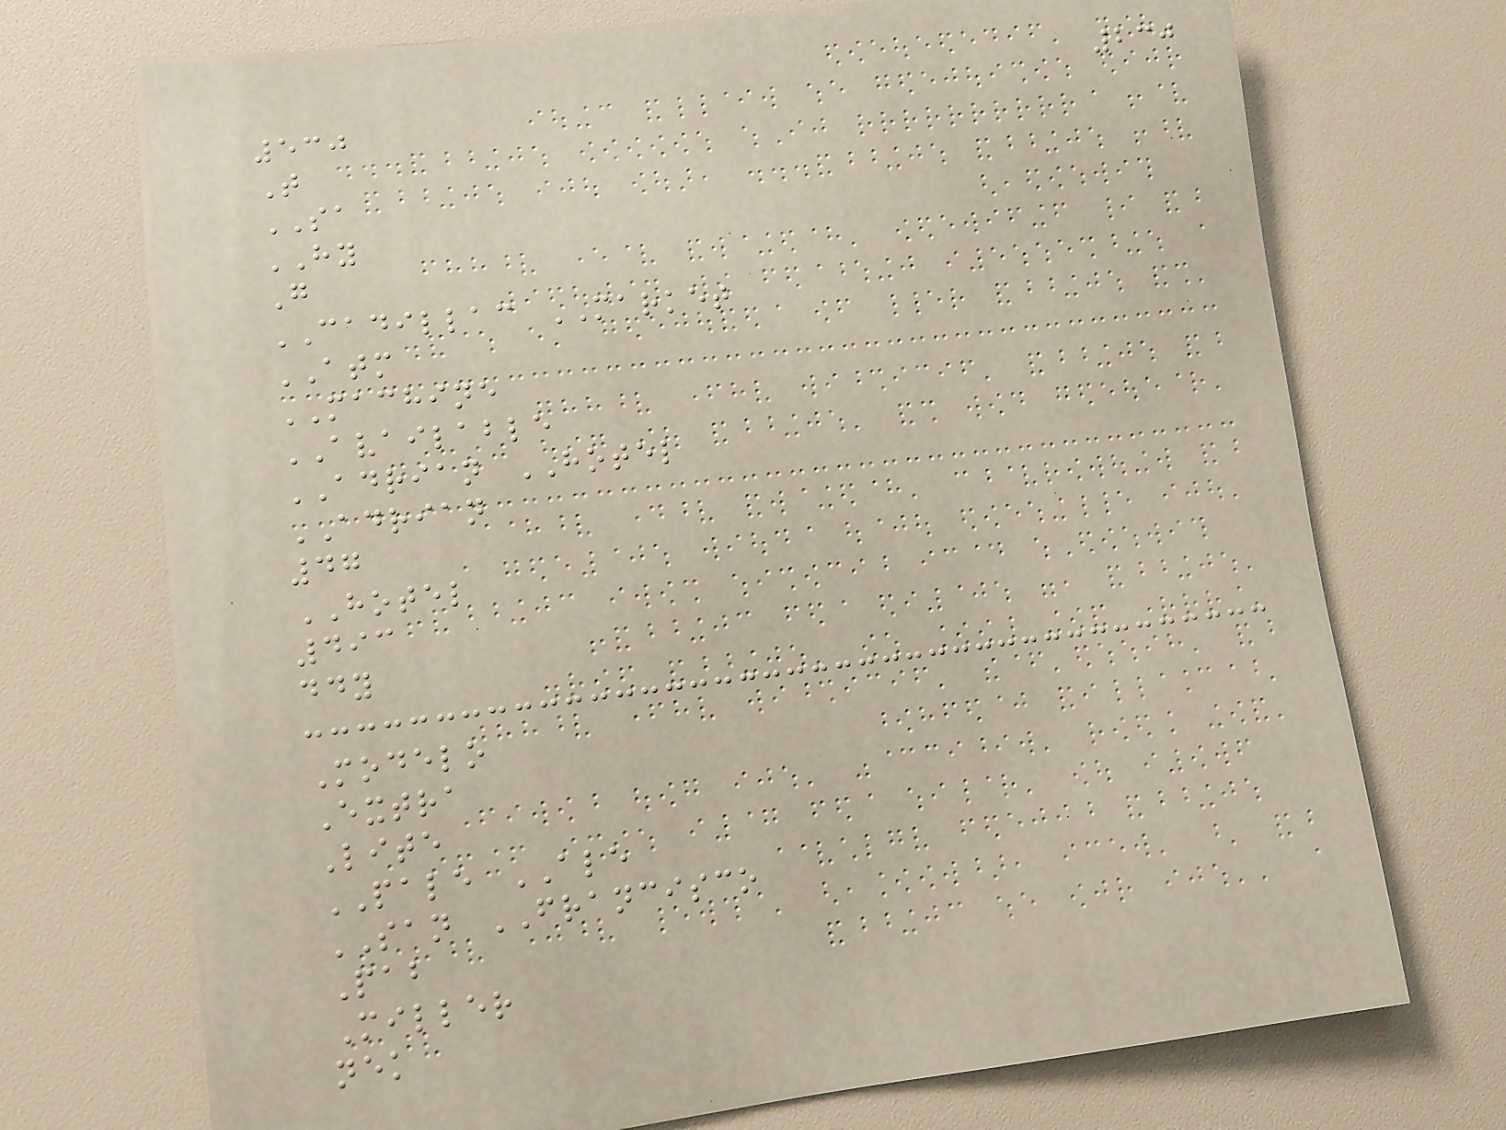230
530
T
SA
HY
G
CADILLAC MARKET
ATM
MACHINE
AVAILABLE
ADRIAN HOTEL
ADRIAN
47
HOTEL
493
ddy
Modelo
Extra
Lite
PALE ALE
SAN FRANCISCO
Pab
Miller
nek
